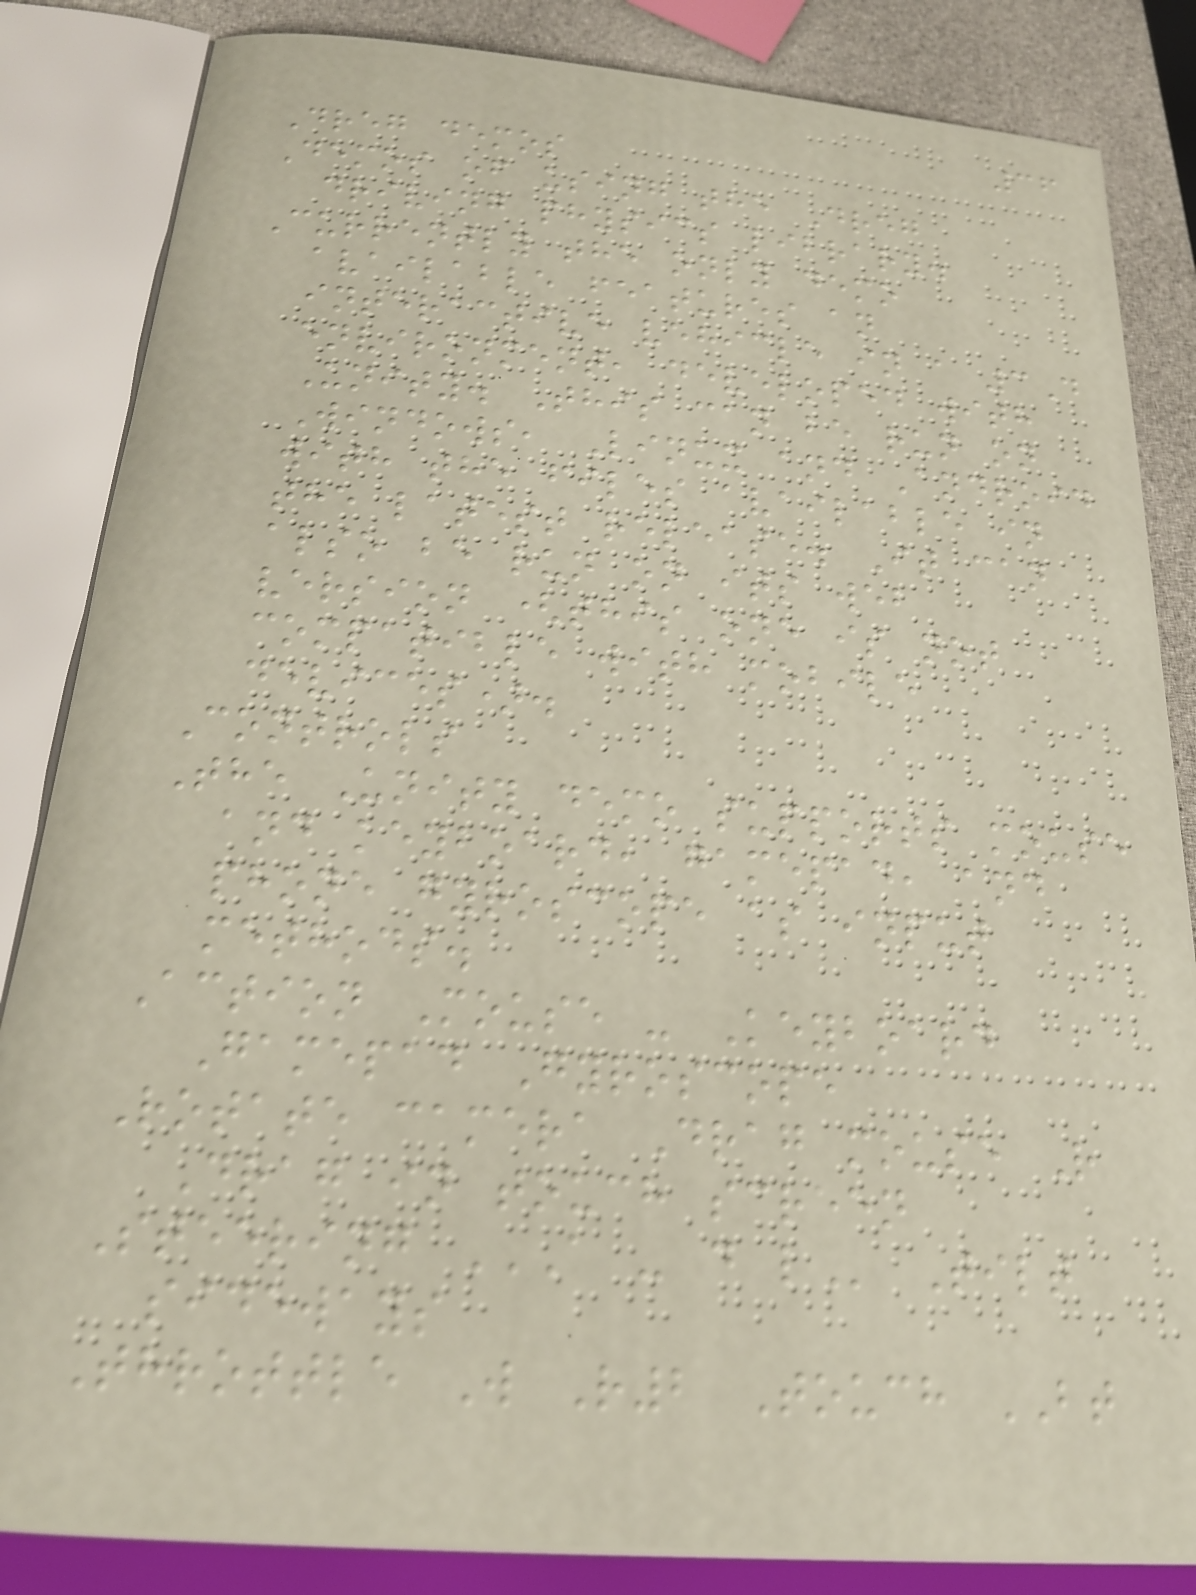36
Dreg demos
Demos of using the Dreg
driving physics library.
Currently the only demo
available features an
interactive vehicle in a 3D
environment, developed with
Unity. This can be run on
Windows, Linux and Android
with the files available in
the latest release. It can
also be run on its web
version (this one is not
compatible with mobile
devices).
Controls
The Unity demo supports mouse
and keyboard, gamepad, and
phone gyroscope as input
methods.
Action Mouse - Keyboard
Gamepad Gyroscope
Rotate camera Drag mouse R
Drag in touch screen
Steering A - D L Tilt
sideways
Throttle W R2 Touch BT
